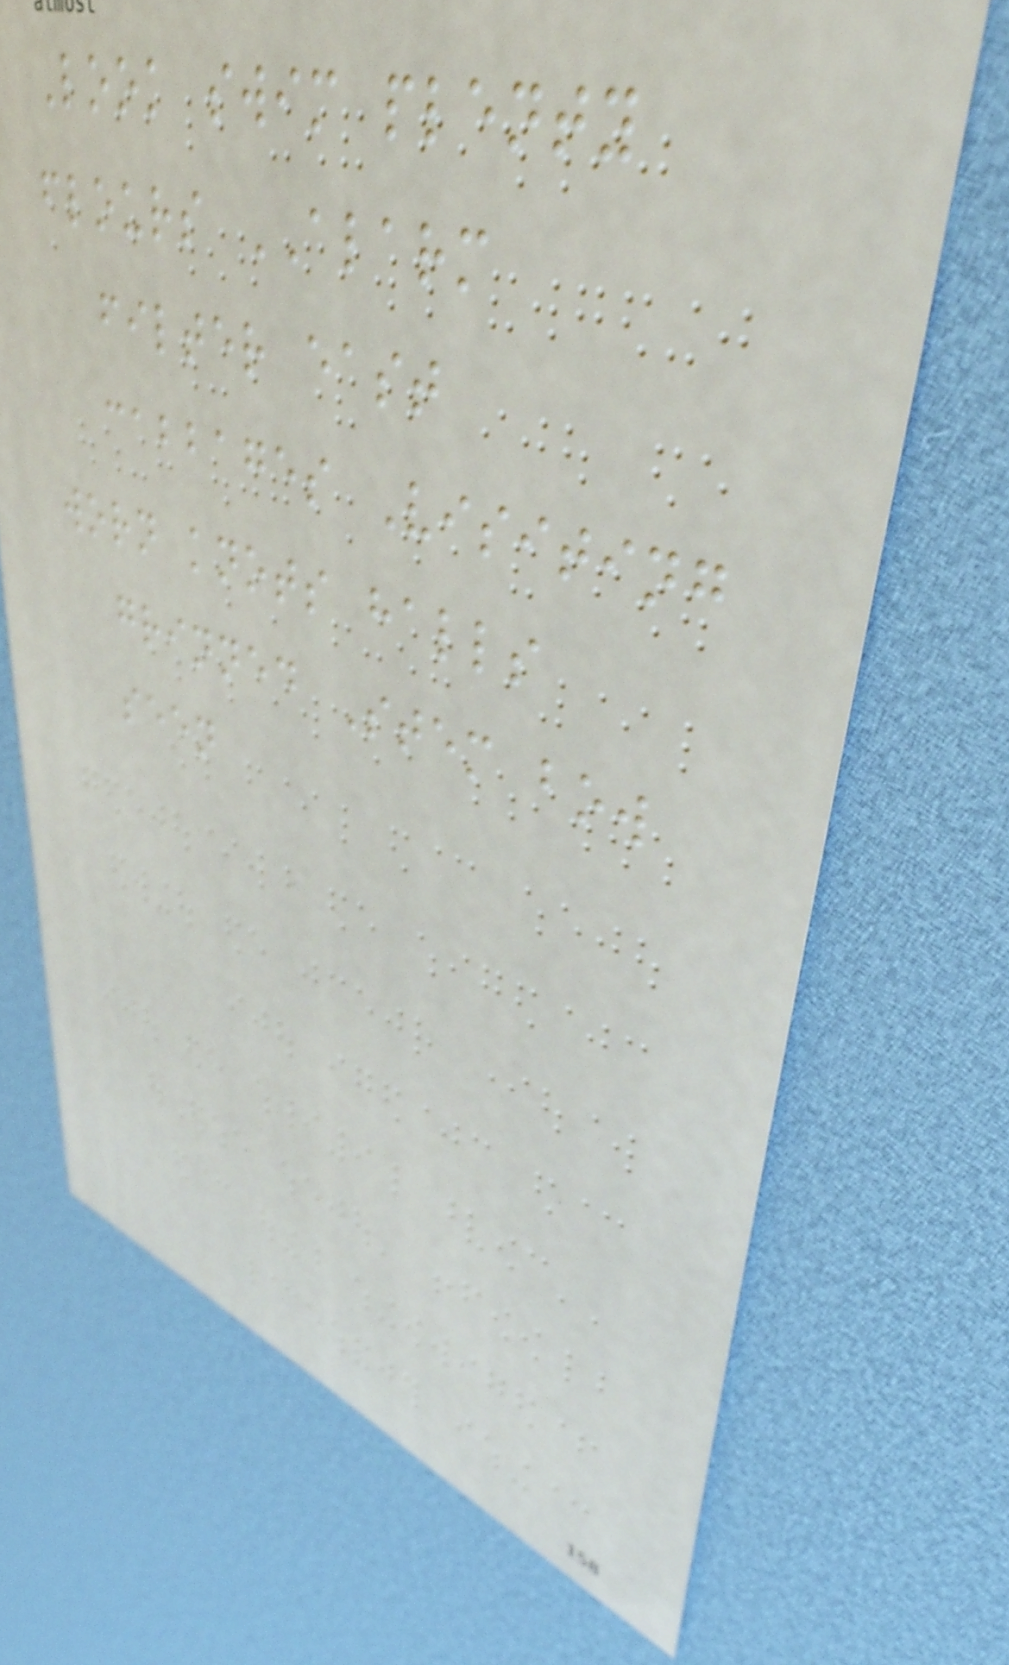Look swim plenty
flours ALARM
filter east
cabbages Visiting
worn knots halls
grinned Stem bow
seen
